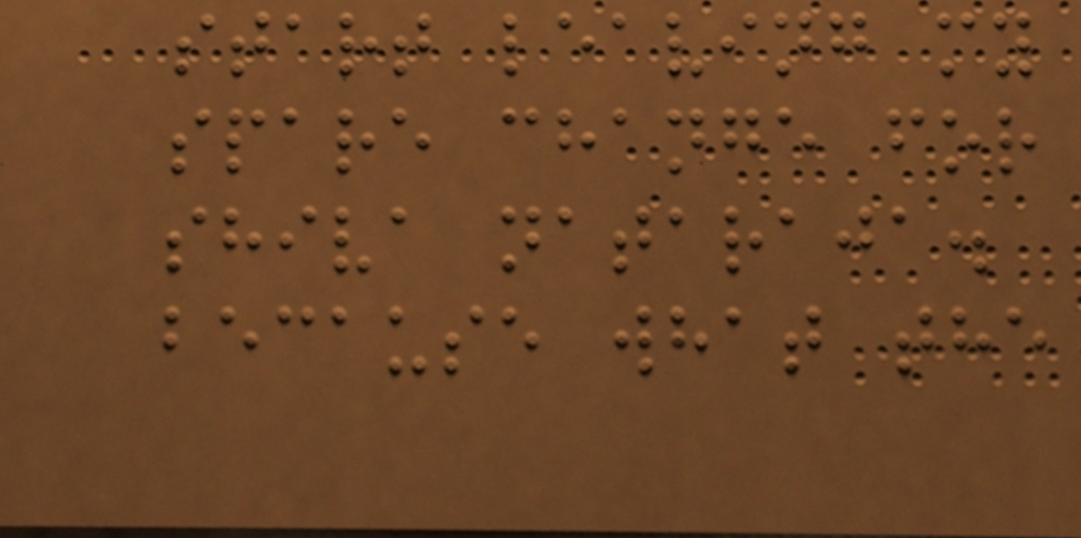start leaving my
spare change for
shiva nataraja.
because what the
